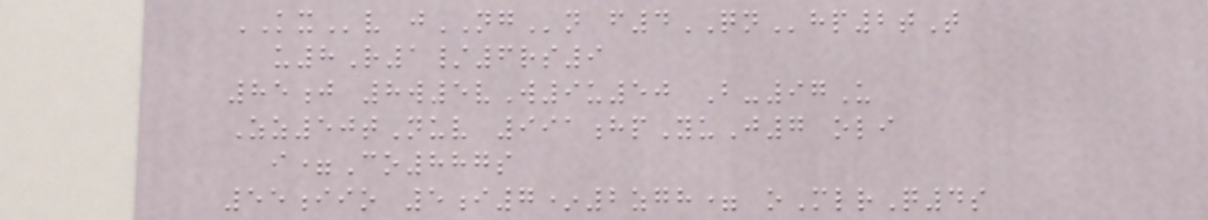KXv jNGn f4QNhp2tT
u8R1/6rs9
85j 8w5vW9u50 B-97U
Zz50tNuv 991hpYuJ7 oli
i=Co887s
55iio 5i7*2zgh= oMlrQ4s
